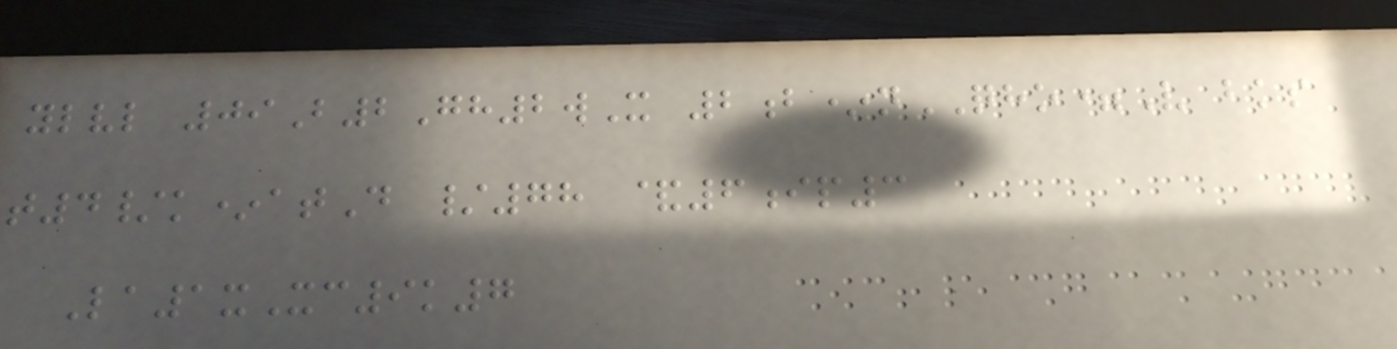ylvl 09B2Gh2wX 2b*nQHO=V bks
t4/k*atD /78 &6ip3
La1xXc9k7
